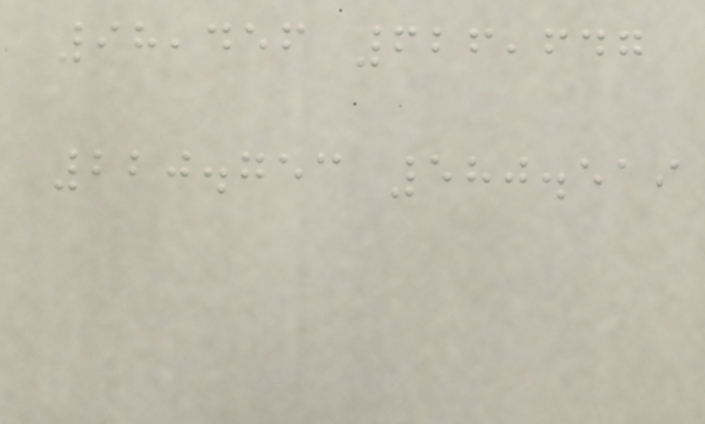98,456 626,647
220.753 580.519
